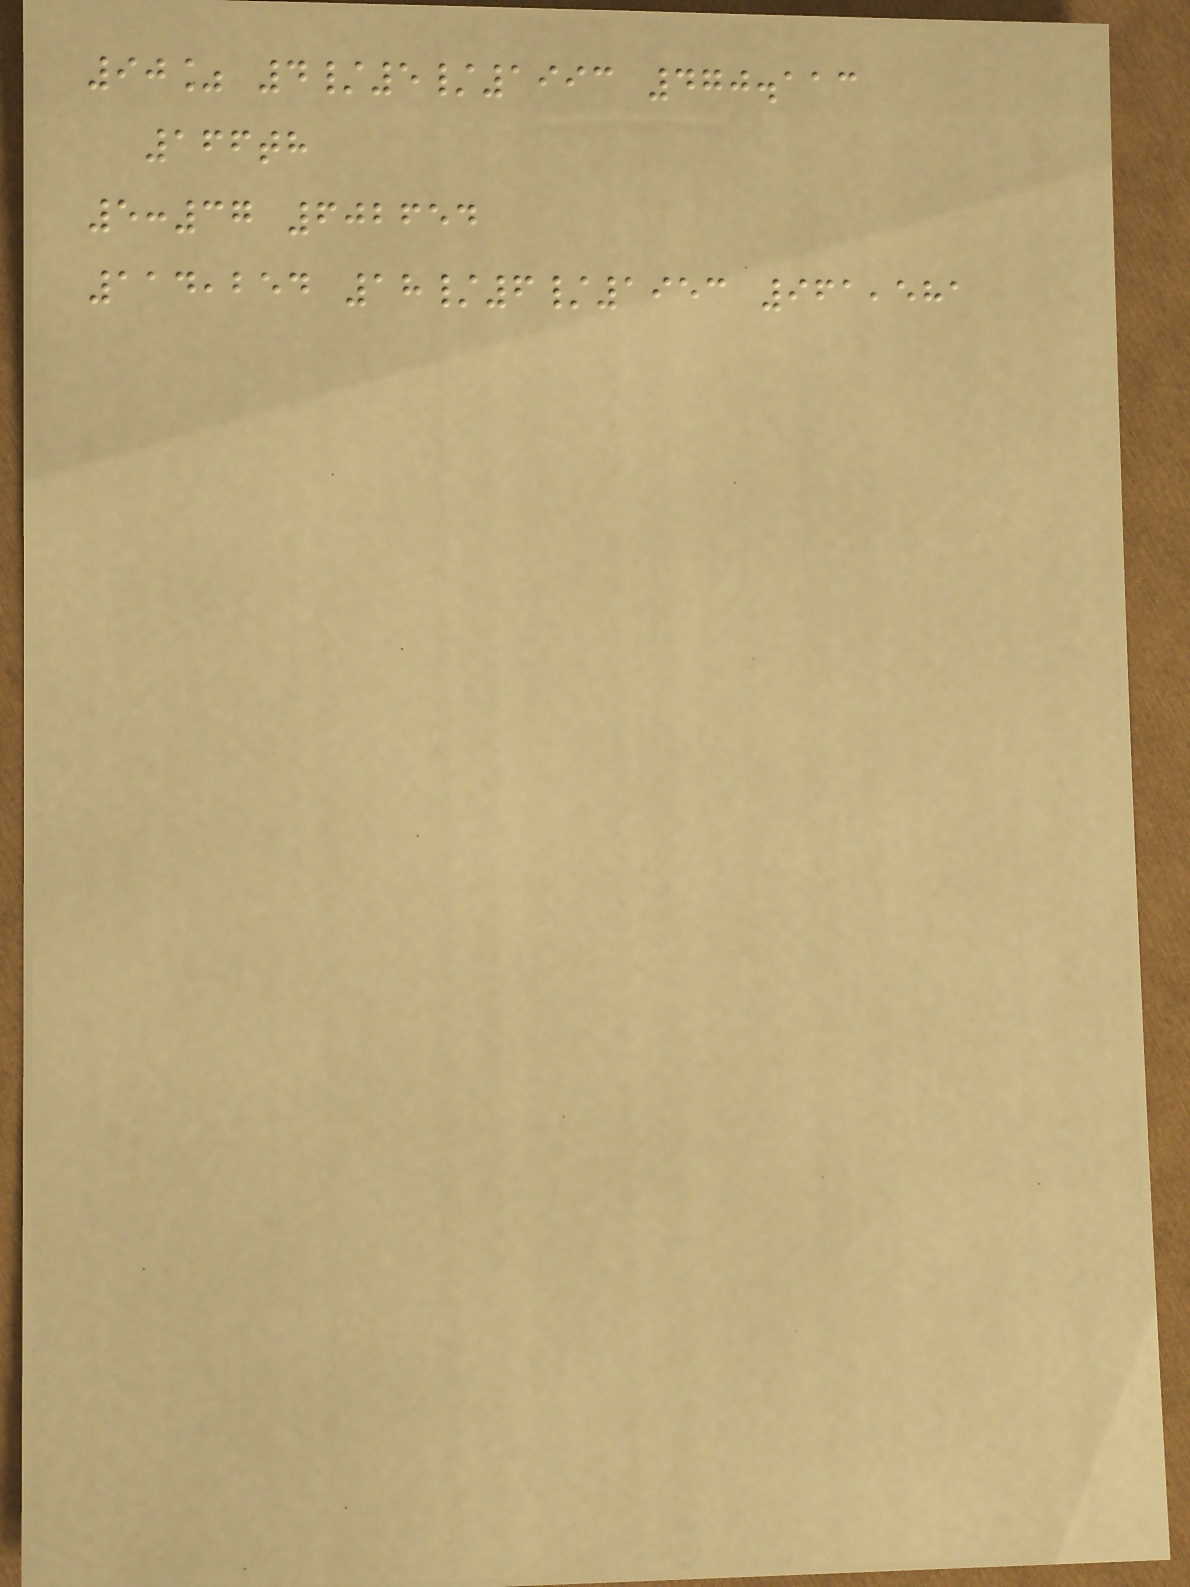90% 4/5/1993 470.113
166th
5:37 602654
114,254 18/6/1953 961,581
